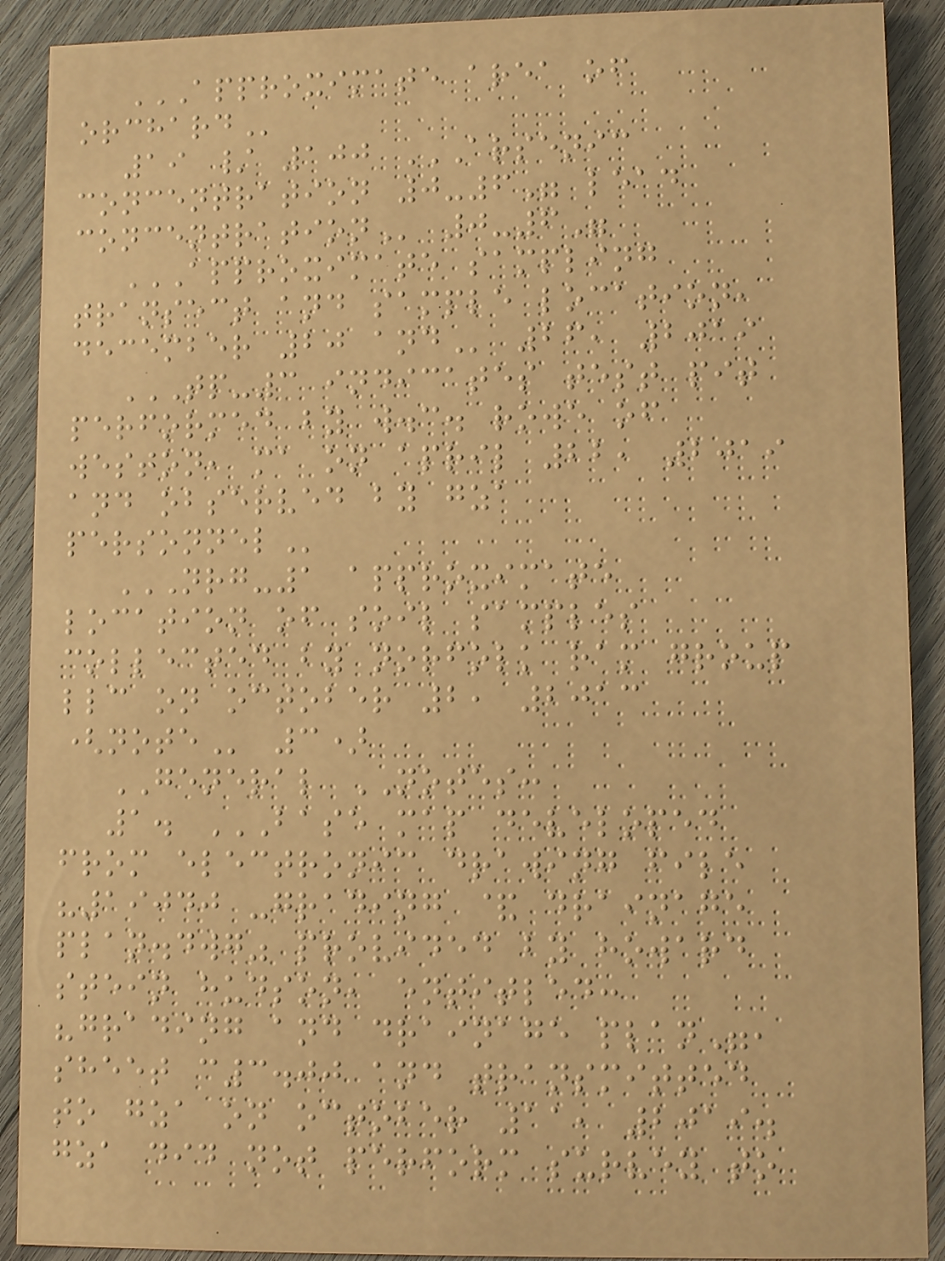APPROXIMATE AREA OF
ORCHARD
19 / 100 ARSENIC
CONCENTRATION 0-6" LEAD
CONCENTRATION 0-6"
APPROXIMATE SAMPLING
TRANSECT AND SAMPLE LOCATION,
DECEMBER 20 AND 26, 2019
TP-3 INDICATES TEST PIT
PERFORMED BY W.C. ROWE OF
WESTON, MA ON APRIL 22, 2019
AND OBSERVED BY GZA
PERSONNEL
NRG-1 APPROXIMATE
LOCATION OF SOIL SAMPLES
COLLECTED BY NORFOLK RAM GROUP
LLC ON OCTOBER 2, 2013
(NOTE 3)
GENERAL NOTES:
1. BASE MAP DEVELOPED
FROM ELECTRONIC DRAWING FILE
"19040 -GRADING & DRAINAGE
PLAN.DWG" PROVIDED BY HOWARD
STEIN HUDSON, ENTITLED:
"GRADING AND DRAINAGE PLAN",
SHEET C3.00 AND TRANSMITTED
TO GZA ON OCTOBER 11, 2019.
GZA DID NOT PERFORM SURVEY TO
